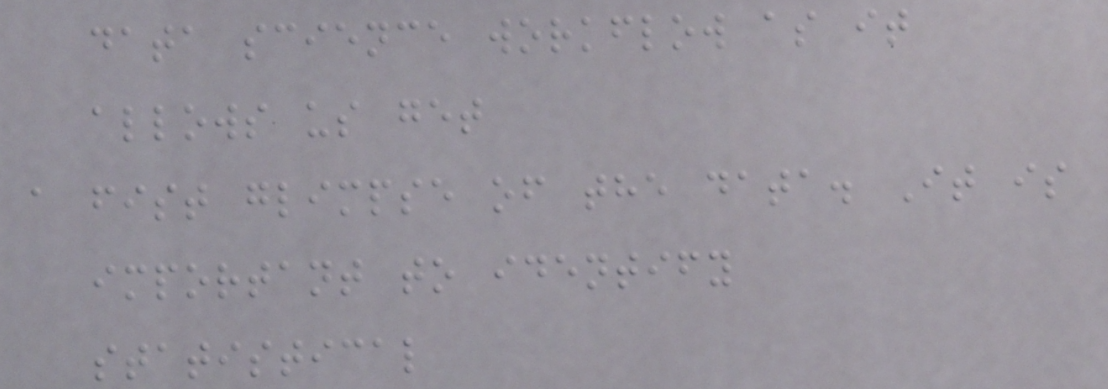data science workflow as it
allows us get
a fist glimpse of the data. It is
important to identify
statistical
